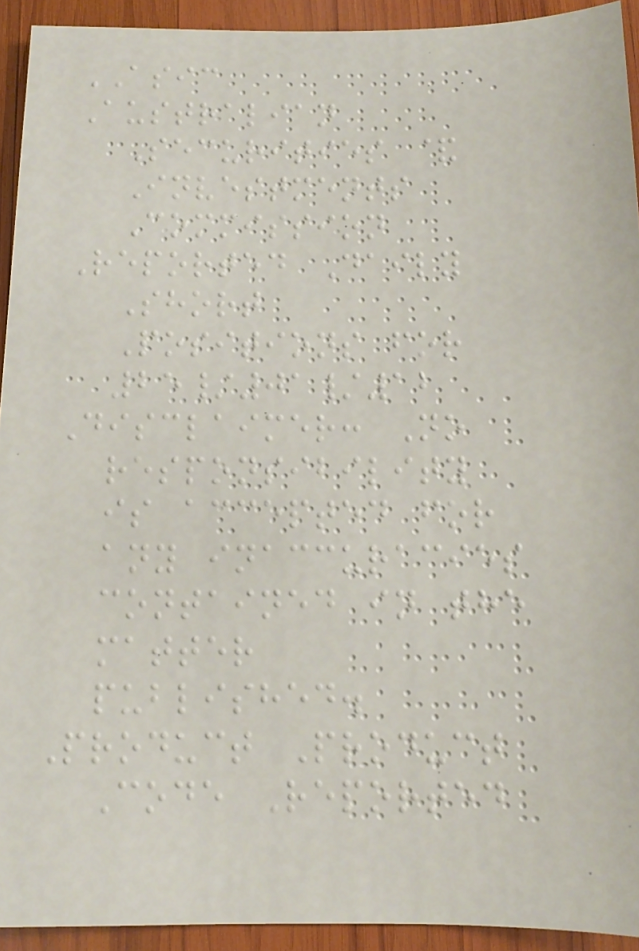ASIC
Australian
Securities &
Investments
Commission
Reported Daily
Short
Positions for
25/01/12
Disclaimer: No
responsibility
is accepted for
any inaccuracies
contained in the
matter
published.
Product Product
Code Reported
